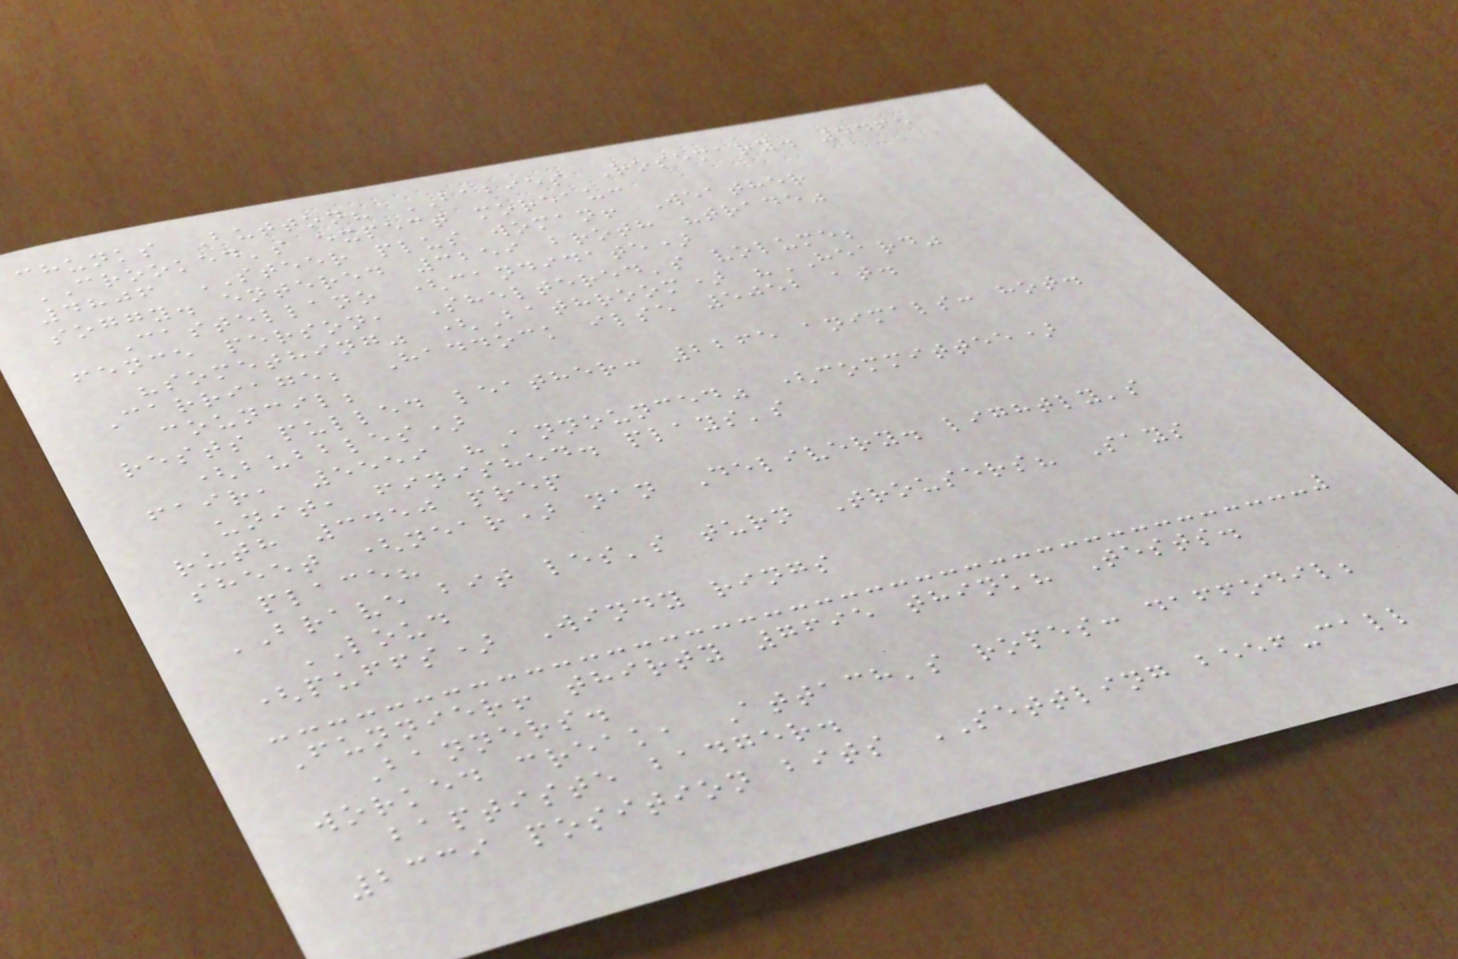chunks Button? BABIES Rosemary. 5465
CROOKED's expect moreau:
4806 STEER plus woman! Weather
soggy. entered 3259 broth "trade"
Castellano (candidate)
fence person, Sheltered's volume;
"something" (Bathroom) "HEARD"
Carriage; Haddock ilse 5052 at.
council;
rests pulled leather: 2265 animals: hot.
(bubbles)
fair, 5559 "Announced" (committee)
unit, finished. plays's
ruth 3450 prep
sheet (near) nan Delivery. lightly's
place?
BRAVE bit les's turn Trousers? Says
LOUD
(puffs) Windy rings
Funnier! thirty 7695 think? Tests.
Banners.
worked creak, Attach's ropes: daffodil;
baptiste badger.
2339 position bits SETTLING beef-call
